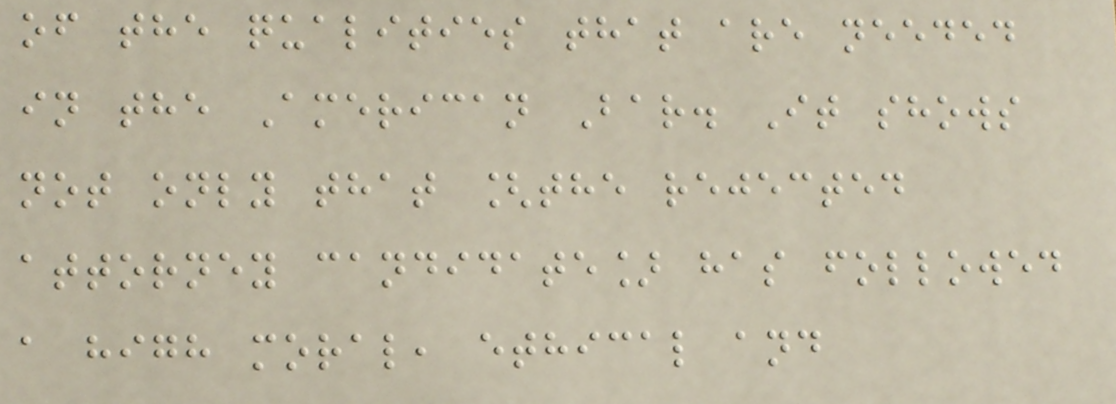of the qualities that are needed
in the American Bar. It shows
not only that [the rejected
attorney candidate] has followed
a high moral, ethical and
